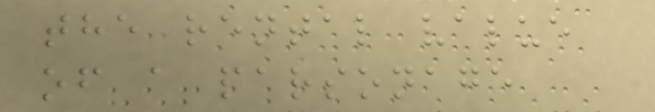the rental value
of a parsonage
